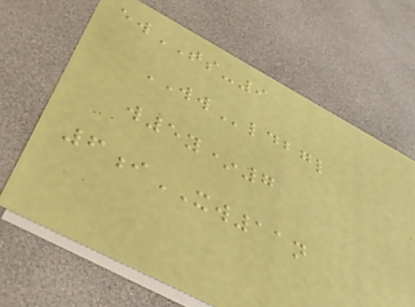ewTS-9
WWldbgl
w5y*7
6iXW11n
